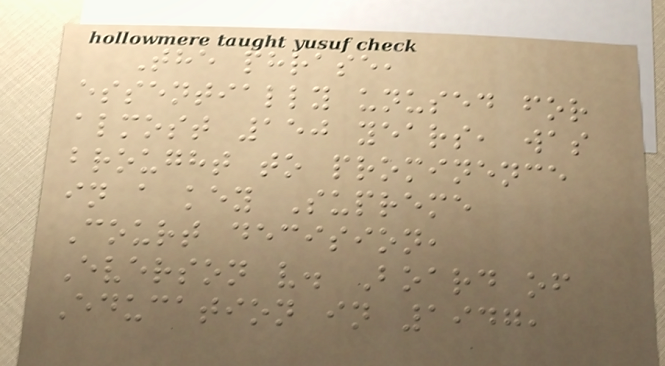The phrase,
essentially unused for
almost 150 years, was
brought to prominence
in a key Supreme
Court decision,
Everson v. Board of
Education in 1947,
